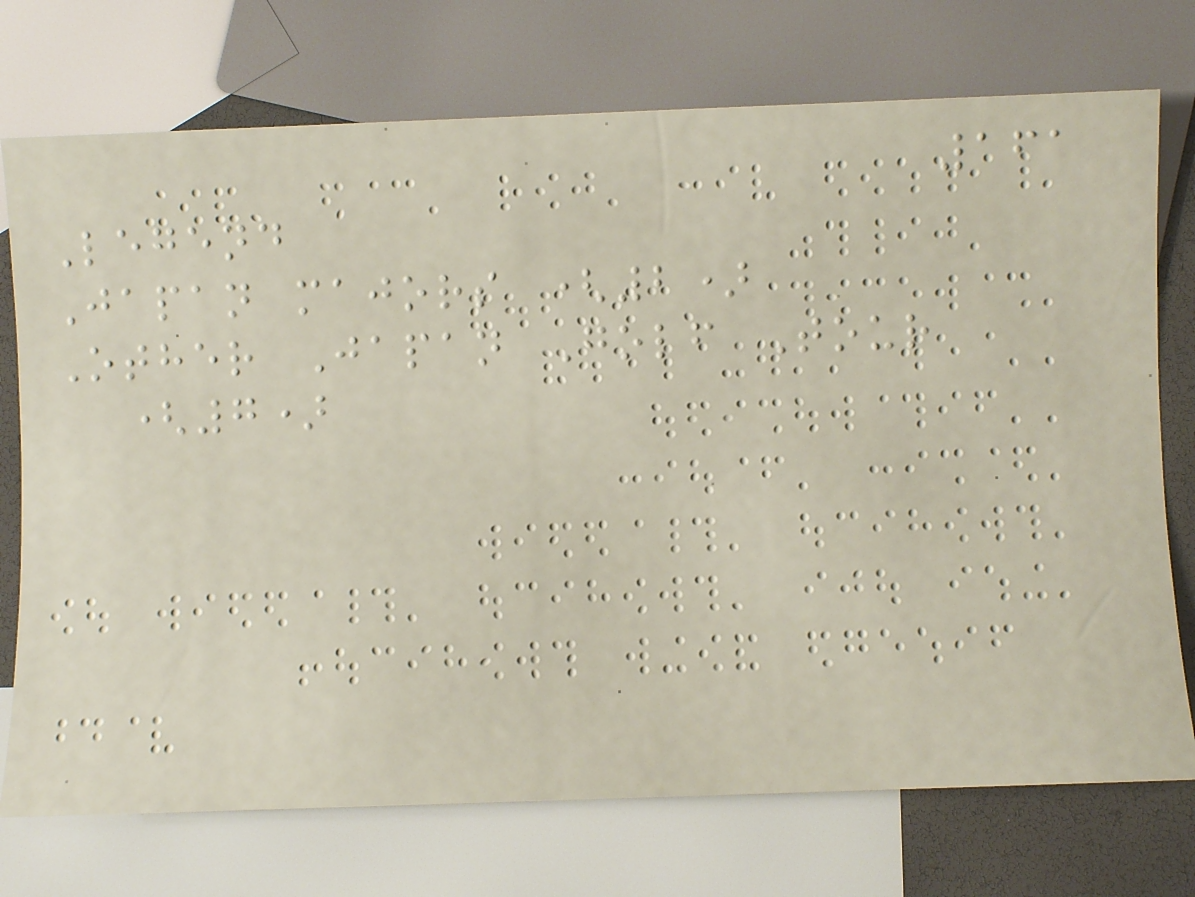161
Legend
Japan majors (2)
Other Japan Golf Tour
(7)
